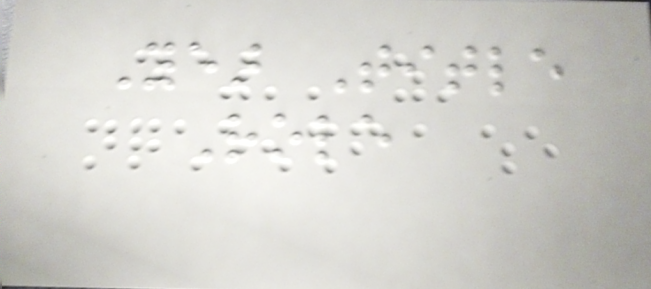Year Title
Role
